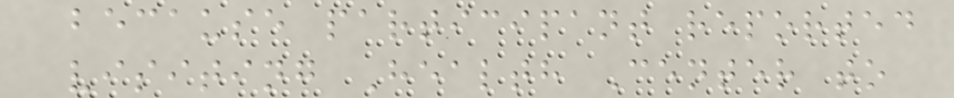because participant reported
visiting Health Center to
